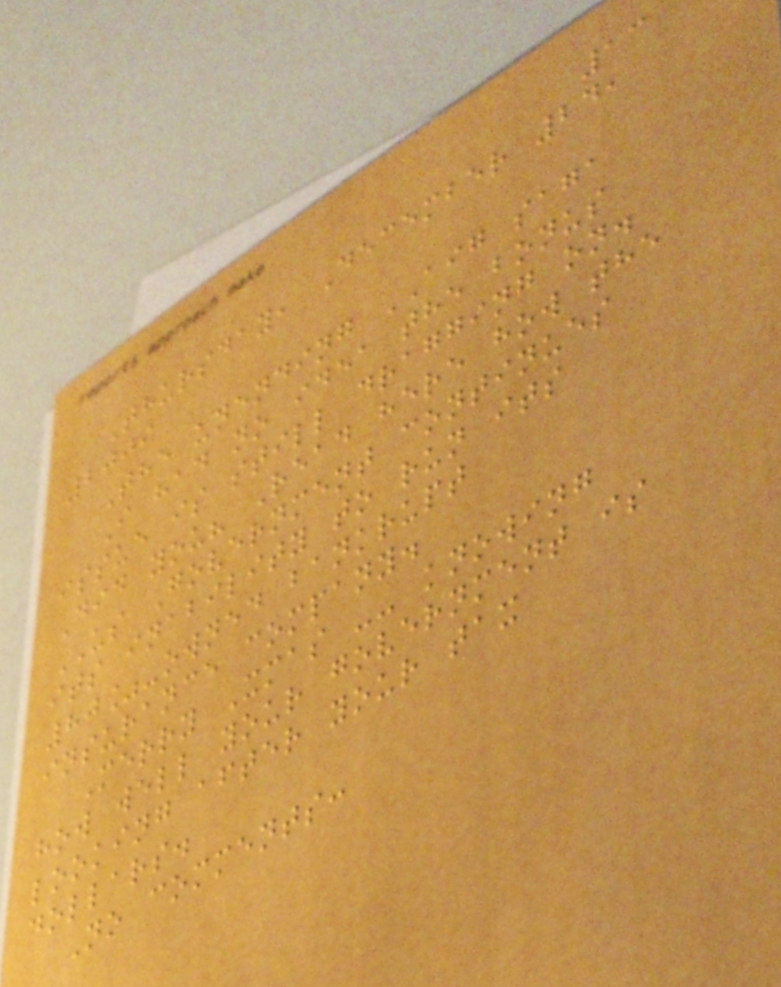13
Thursday, December 24,
2009
The unending AIG saga
I had no idea the bonus
issue is still dragging on.
Did you? Read here how the
US Government continues
its inability to run its
80%-owned bankrupt
insurance company.
Merry Xmas -- knowing
how well your government is
looking after your tax
dollars.
No comments:
